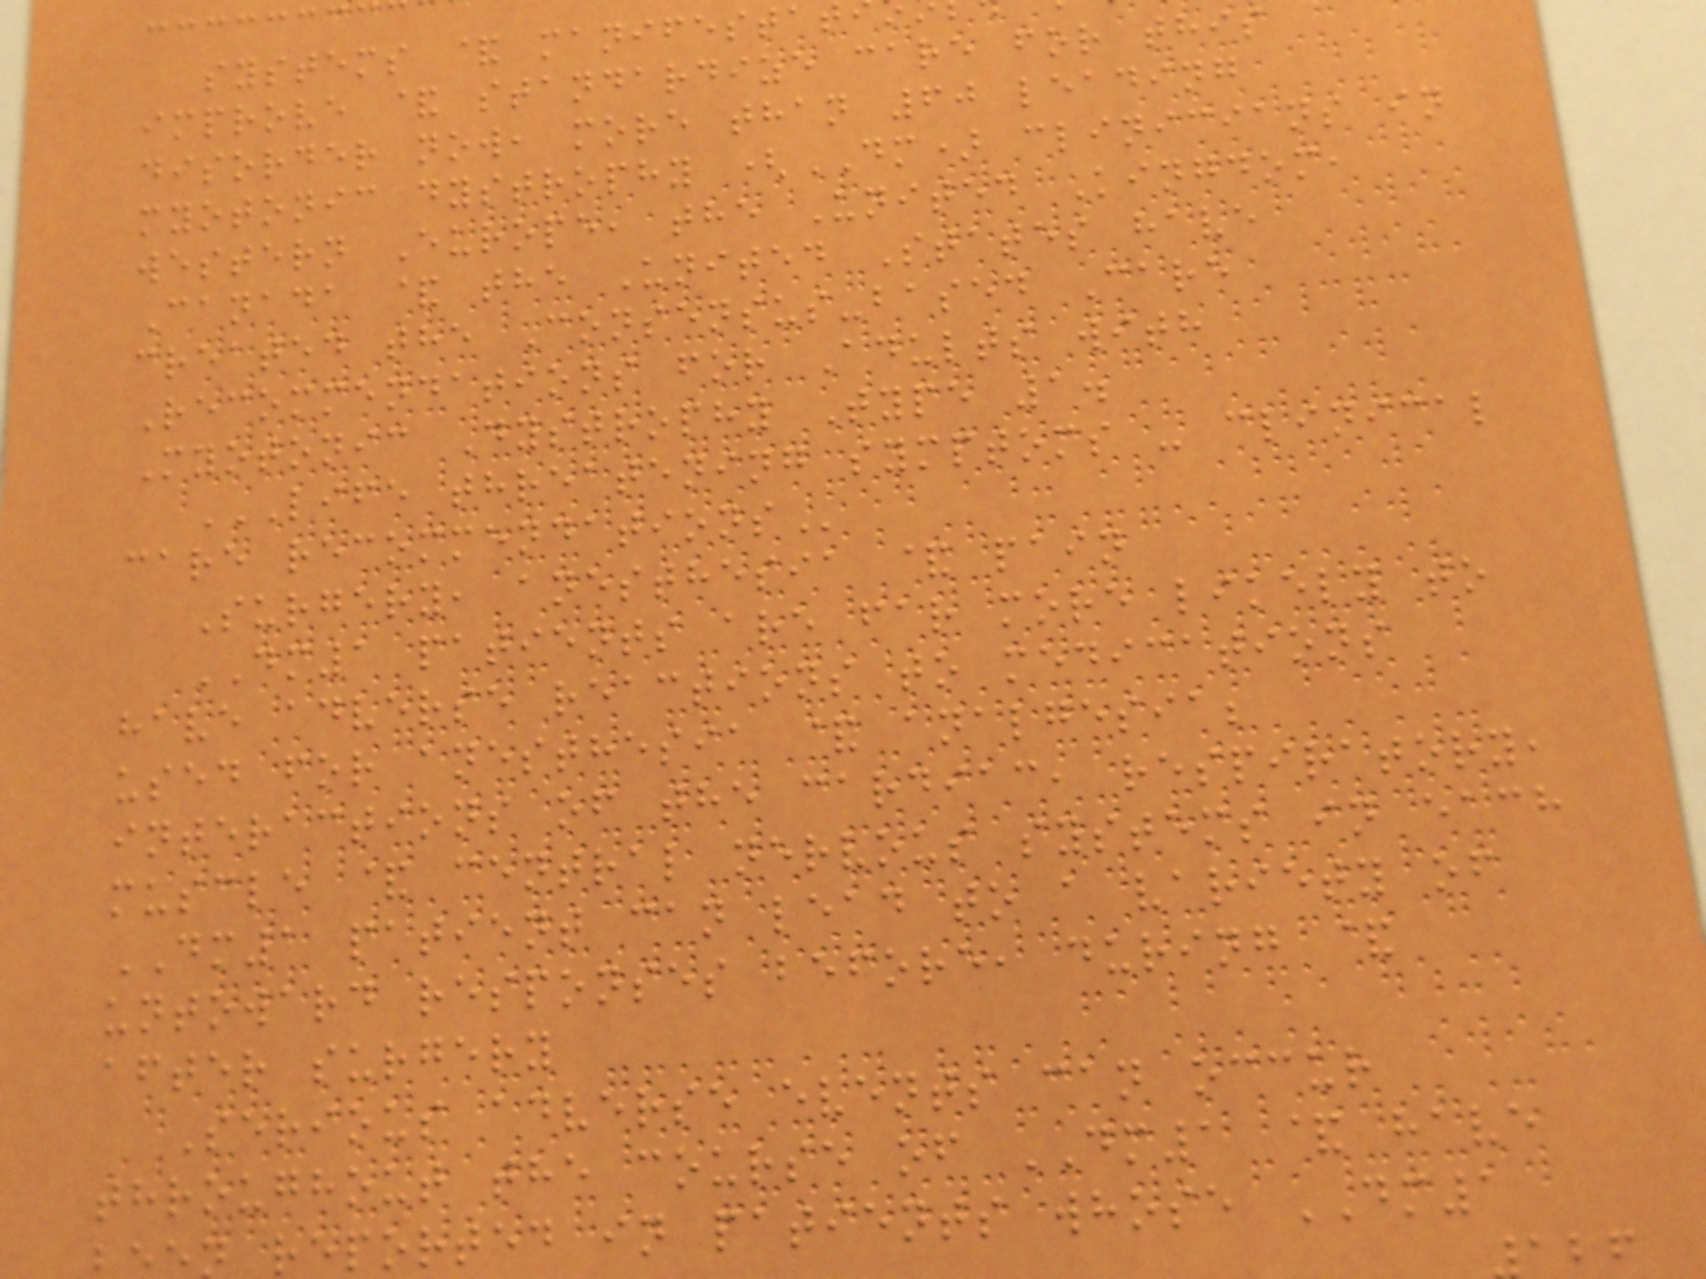systems & manifesta
improve & standardize care for this
disorder now, more than 60 leading
myotonic dystrophy (DM) clinicians in
western Europe, the United Kingdom,
Canada & the United States have
created the Consensus-based Care
Recommendations for Adults with
Myotonic Dystrophy Type 1.
LIFE THREATENING SYMPTOMS - CLINICAL
Surgery, anesthesia & pain
DM1 patients are far more likely to
have adverse reactions to medications
used for anesthesia & analgesia;
interactions of the cardiac, respiratory,
muscle & central nervous systems in each
DM1 patient can lead to a variety of
untoward responses before, during &
after surgery
Serious adverse events can occur
throughout the course of DM1 & have
reported in patients whose DM1
